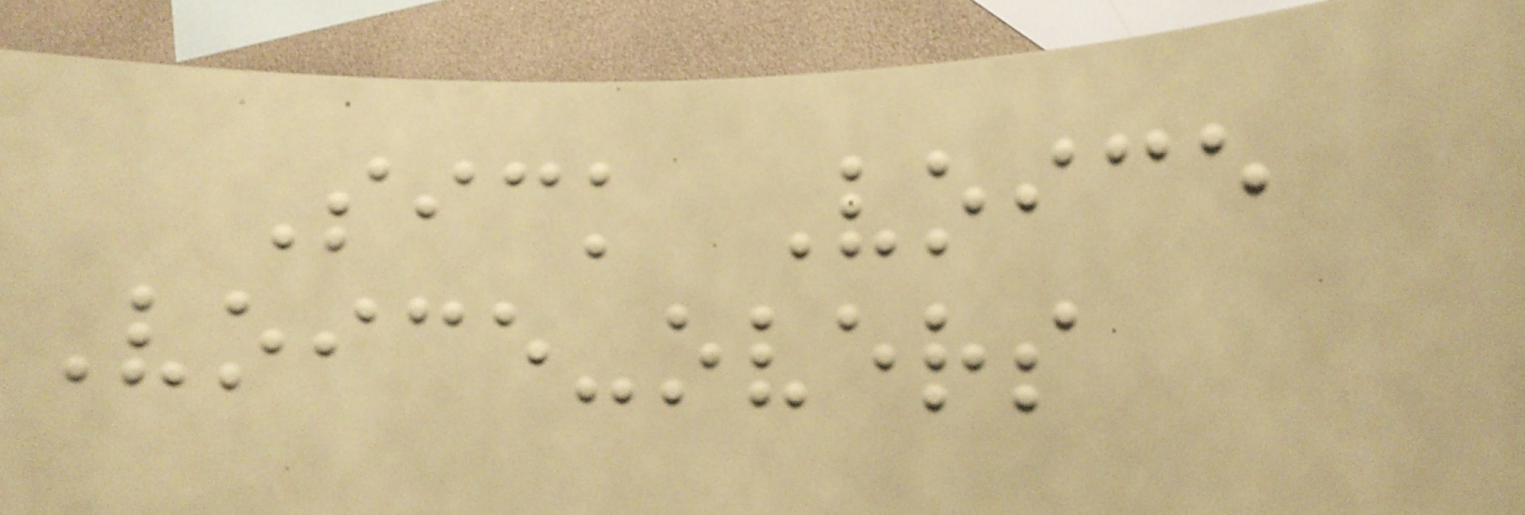Sick Voice
Voice-overs
